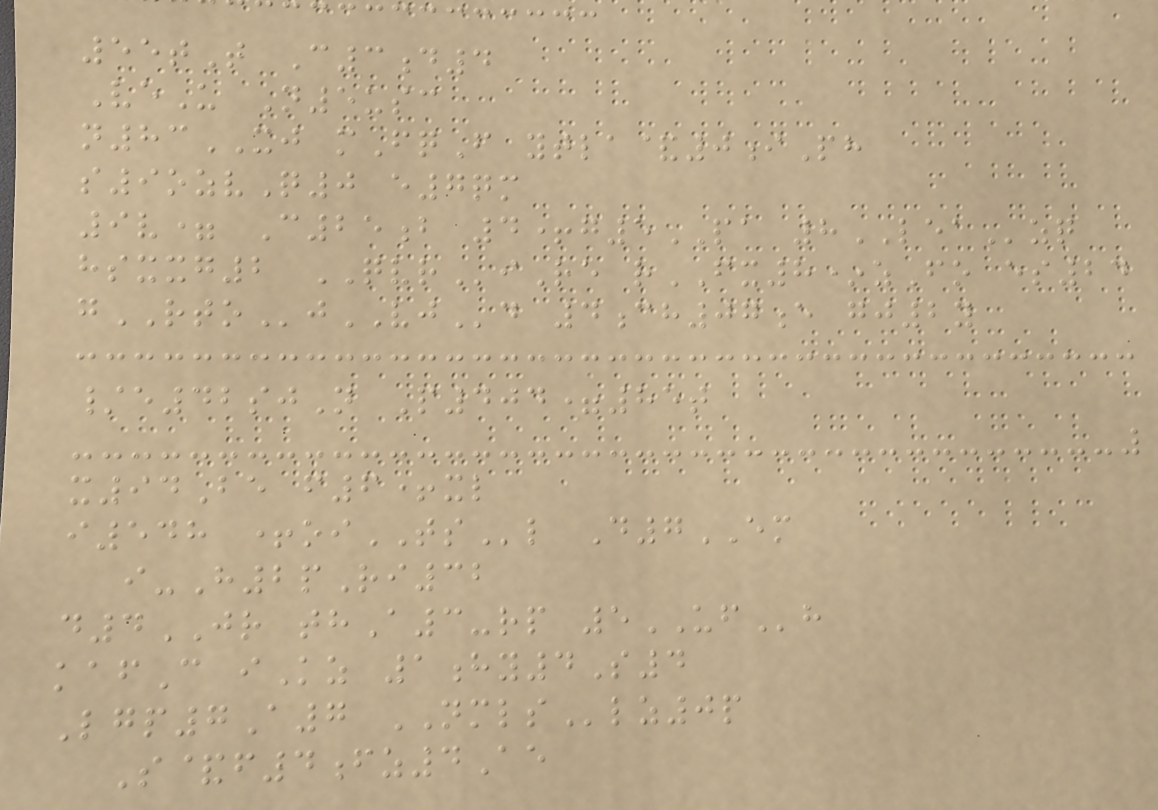55tT C3d4
VeU N5usc
n83XJ mFqF ytla&0iPh
s9ozvQ0 e7qm
9v= C25b 4+g5PA 8LEAzq
hsxxg2 QVRiRe rFX8*zFo es24
gRTOjVJd 4ch07e gj2y
/e42sjN P404=85t
x94Be f6+xl
i548 +oiTSl D7EM
i-H2pRi32
d4JR thA3-rp 5UFh
kafC iKz 1hy4S4
Lgp7A7 NMLSlz0p
S&f4fz4Ae
